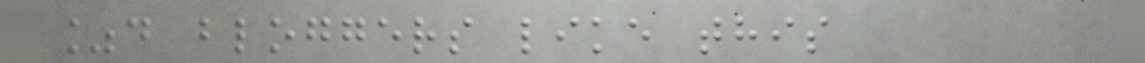%d bloggers like this
